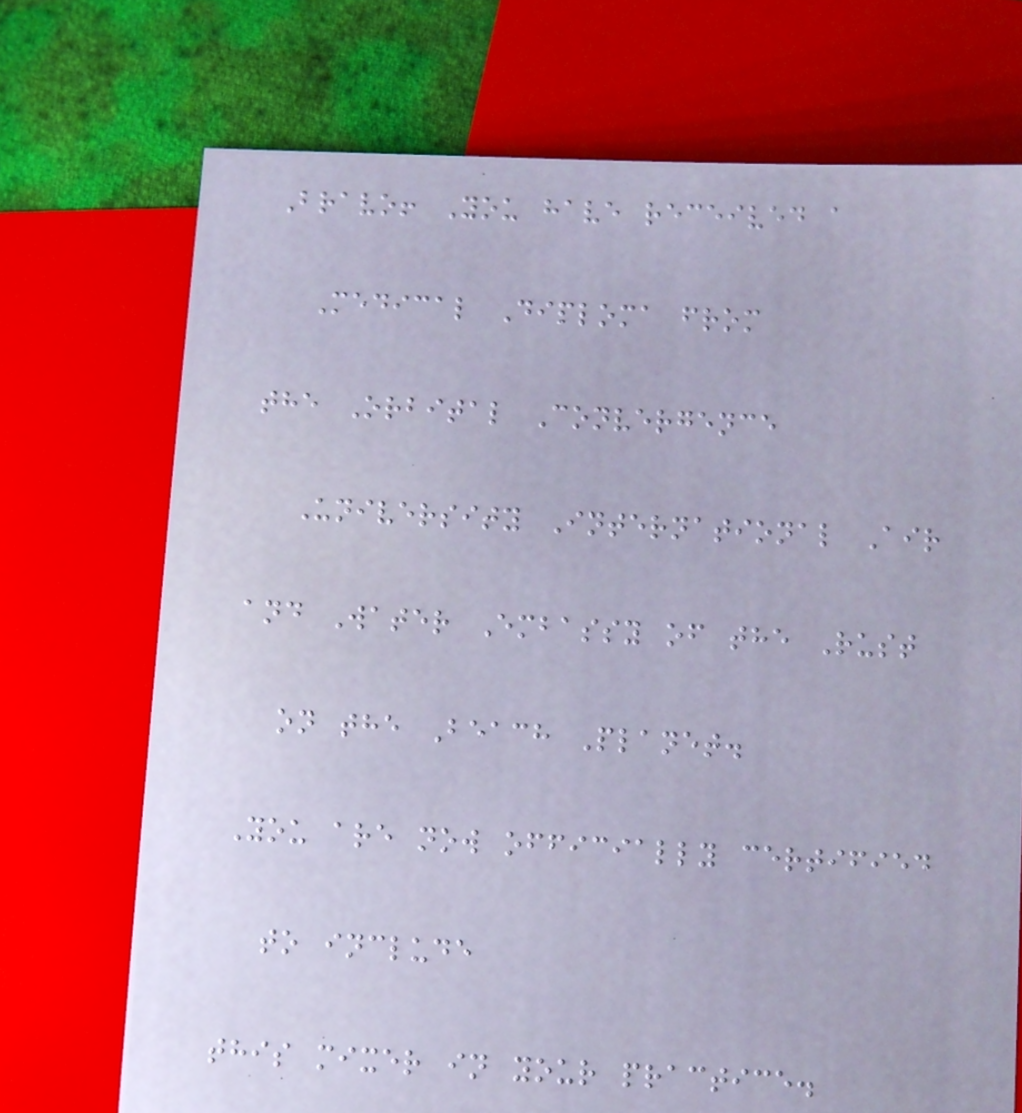Bravo! You have received a
Medical Diploma from
the Orbital Convergence
University International Air
and Water Embassy of the Rust
on the Beach Planet.
You are now officially certified
to include
this mixer in your practice.
